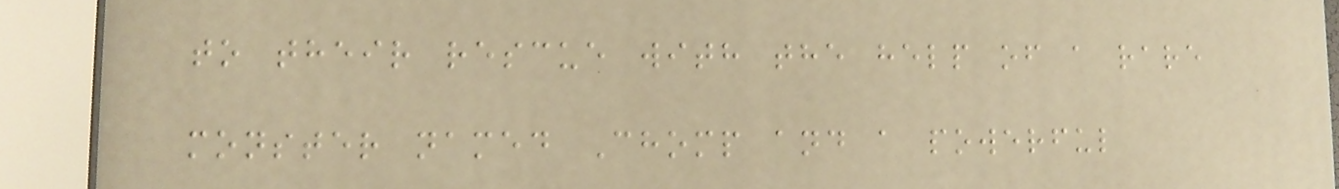to their rescue with the help of a rare
monster named Chomp and a powerful
